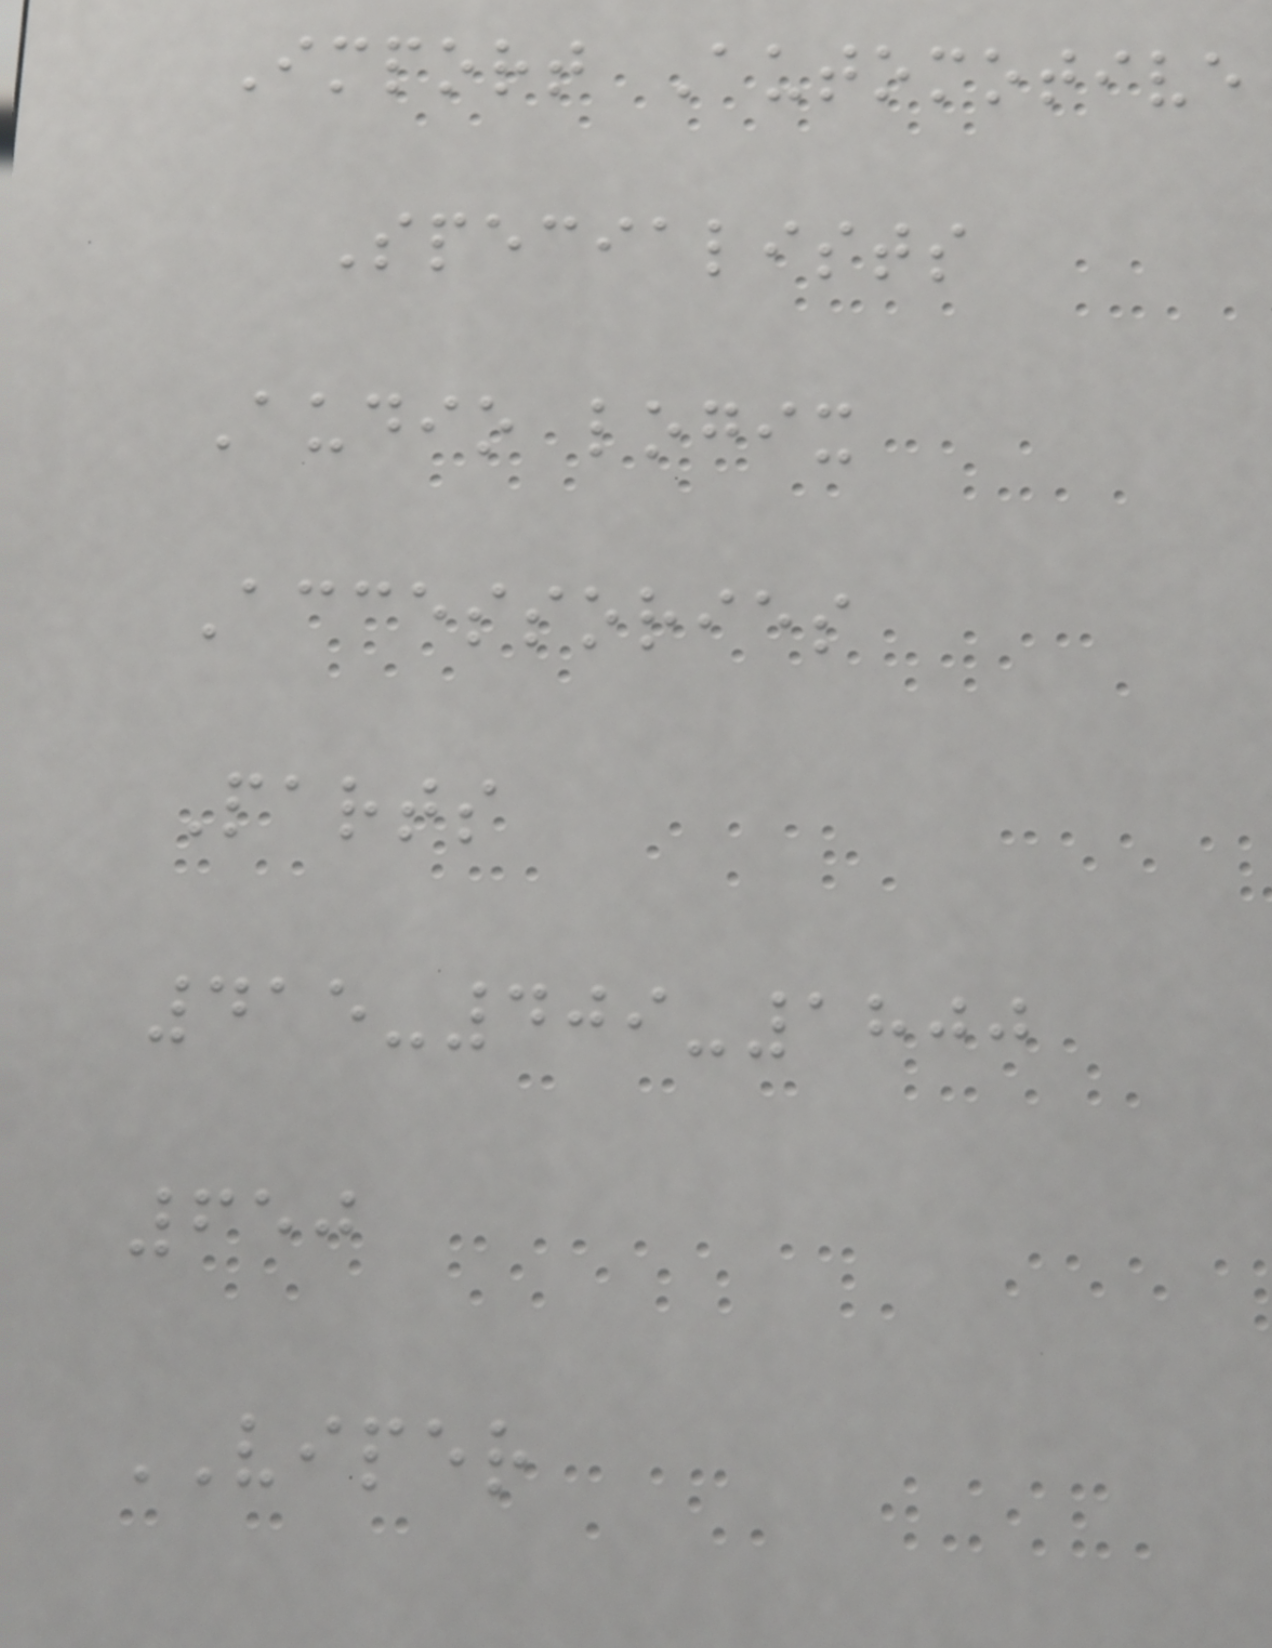Import Automotive
Specialists
Audio logix
Accessories
Parts
415-409-1800
650
VIPER
